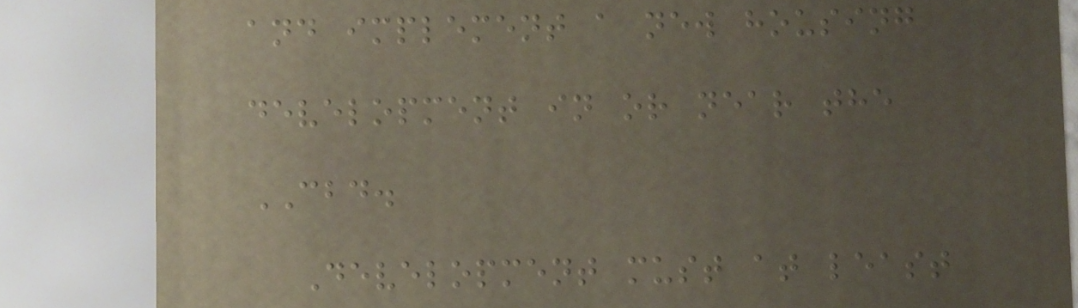and implement a new housing
development in or near the
CBD.
Development must at least
